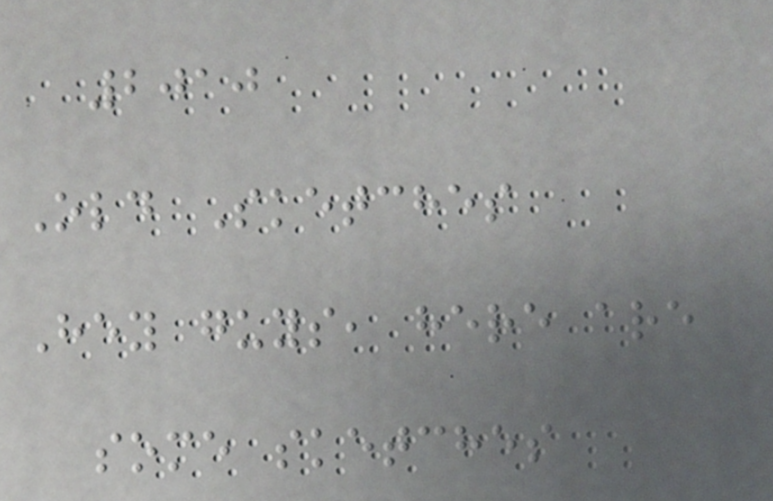2010
Old Sketches
Hey guys, here are
some sketches
